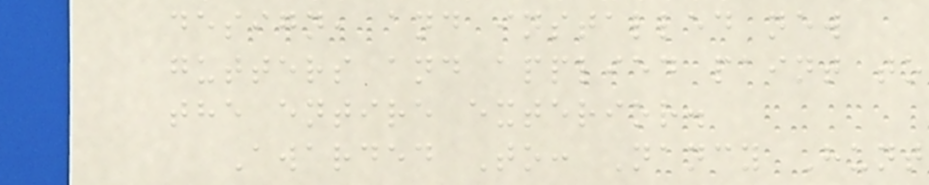design, and installed new
gutters and applied paint to
the entire exterior.
Awarded To: Nancy Hunt
